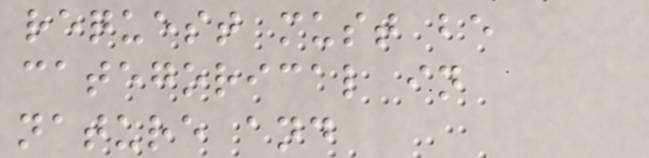request must be
categorical in
nature and
